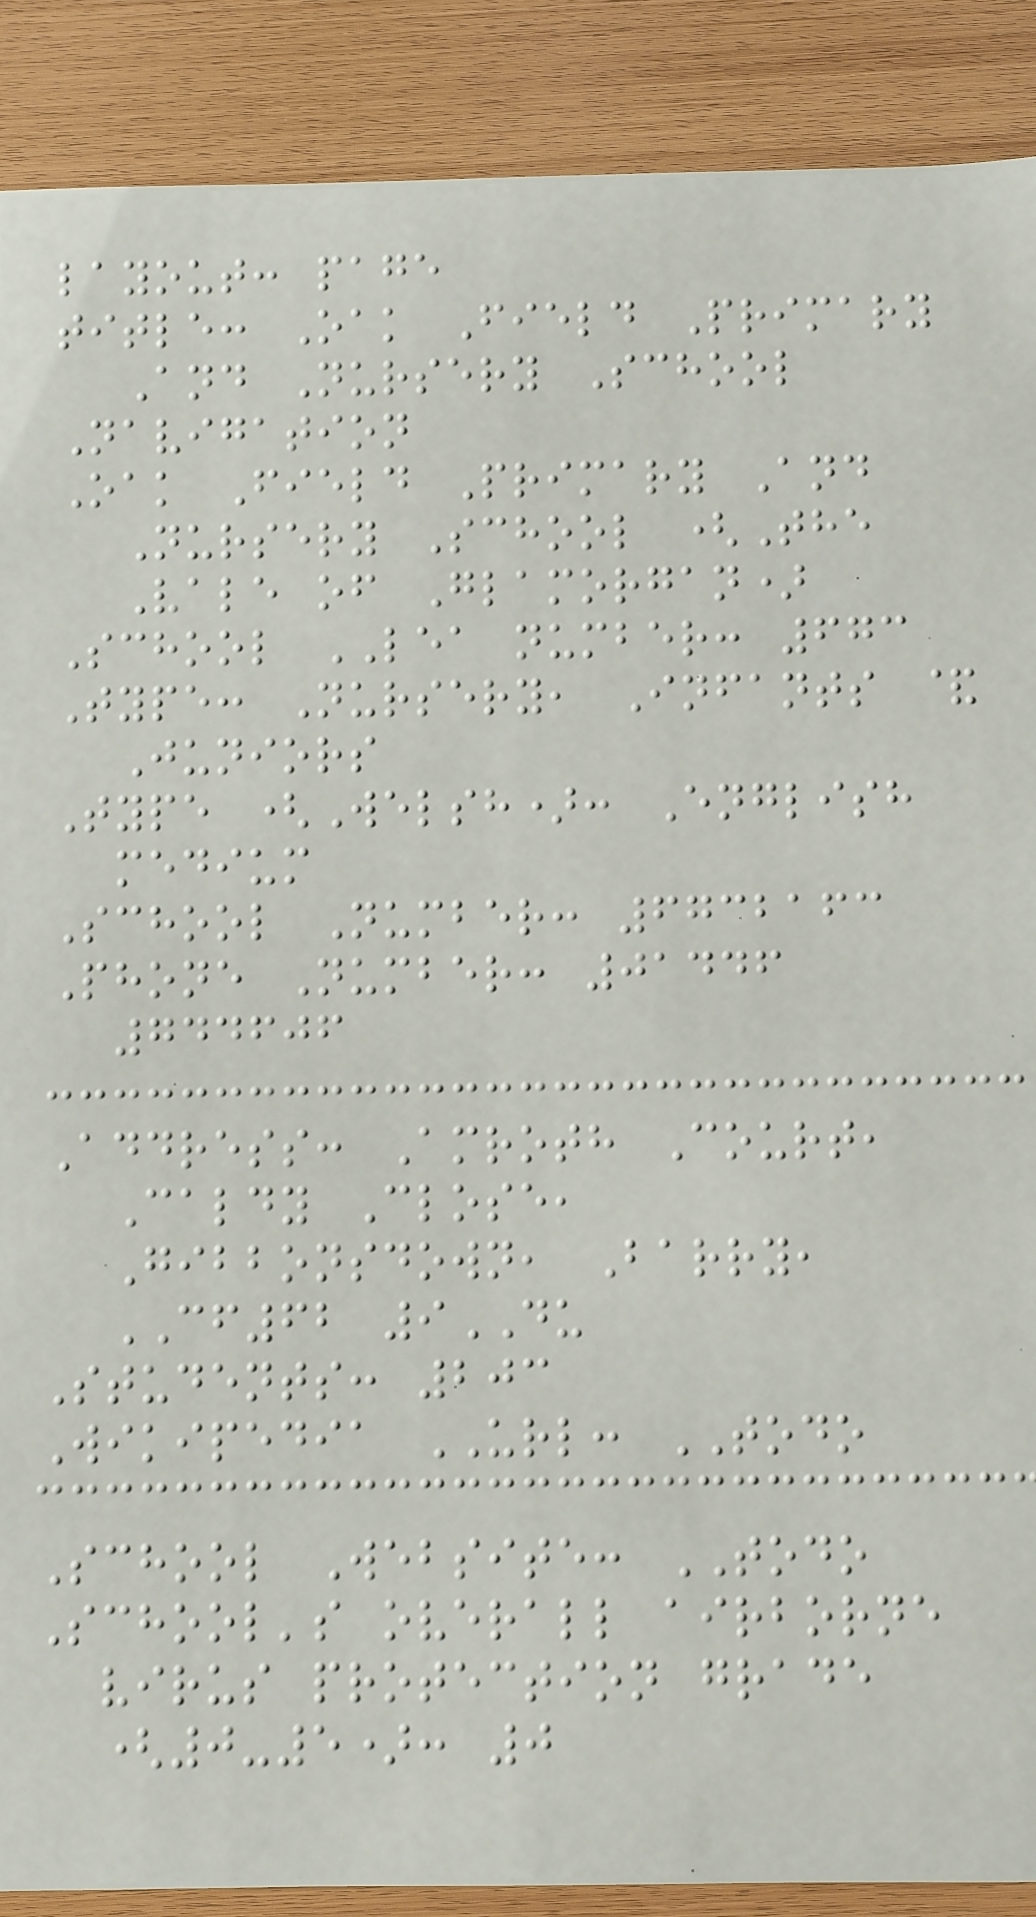layout: page
title: Oak Field Primary
And Nursery School
Navigation
Oak Field Primary And
Nursery School (The
Vale of Glamorgan)
School LEA number: 673
Type: Nursery, Infants &
Juniors
Type (Welsh): English
medium
School Number: 6732163
Phone Number: 01446
744606
Address: Amroth Court,
Caldy Close,
Gibbonsdown, Barry,
CF62 9DU
Students: 203
Wikipedia URL: TODO
School Website: TODO
School's overall airborne
virus protection grade
(0-5): 0
